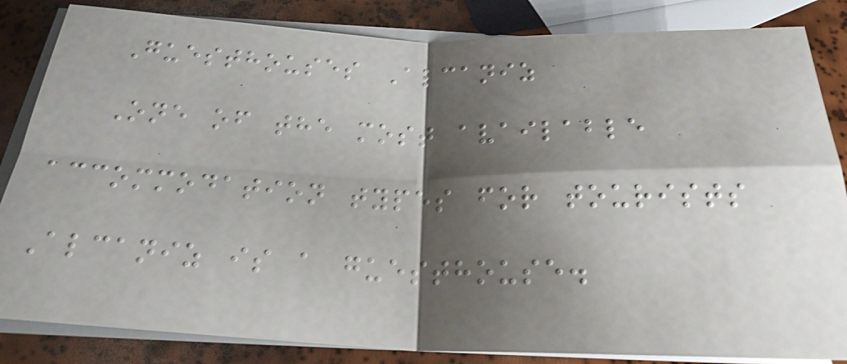Guesthouses Alcaniz
One of the most available
accommodation types for tourists
Alcaniz is a guesthouse.
